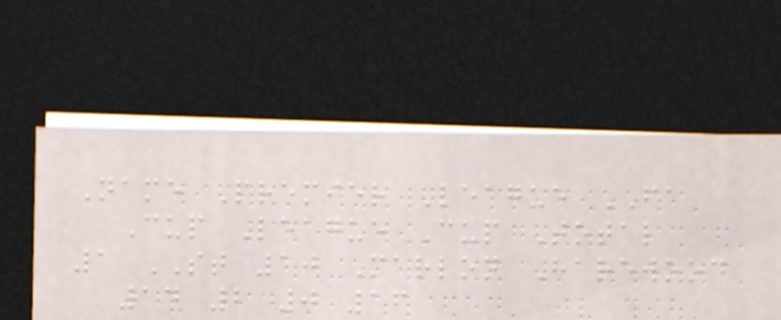Name Premier League FA
Cup League Cup Total
1 ST 10 Marlon Harewood
14 2 0 16
